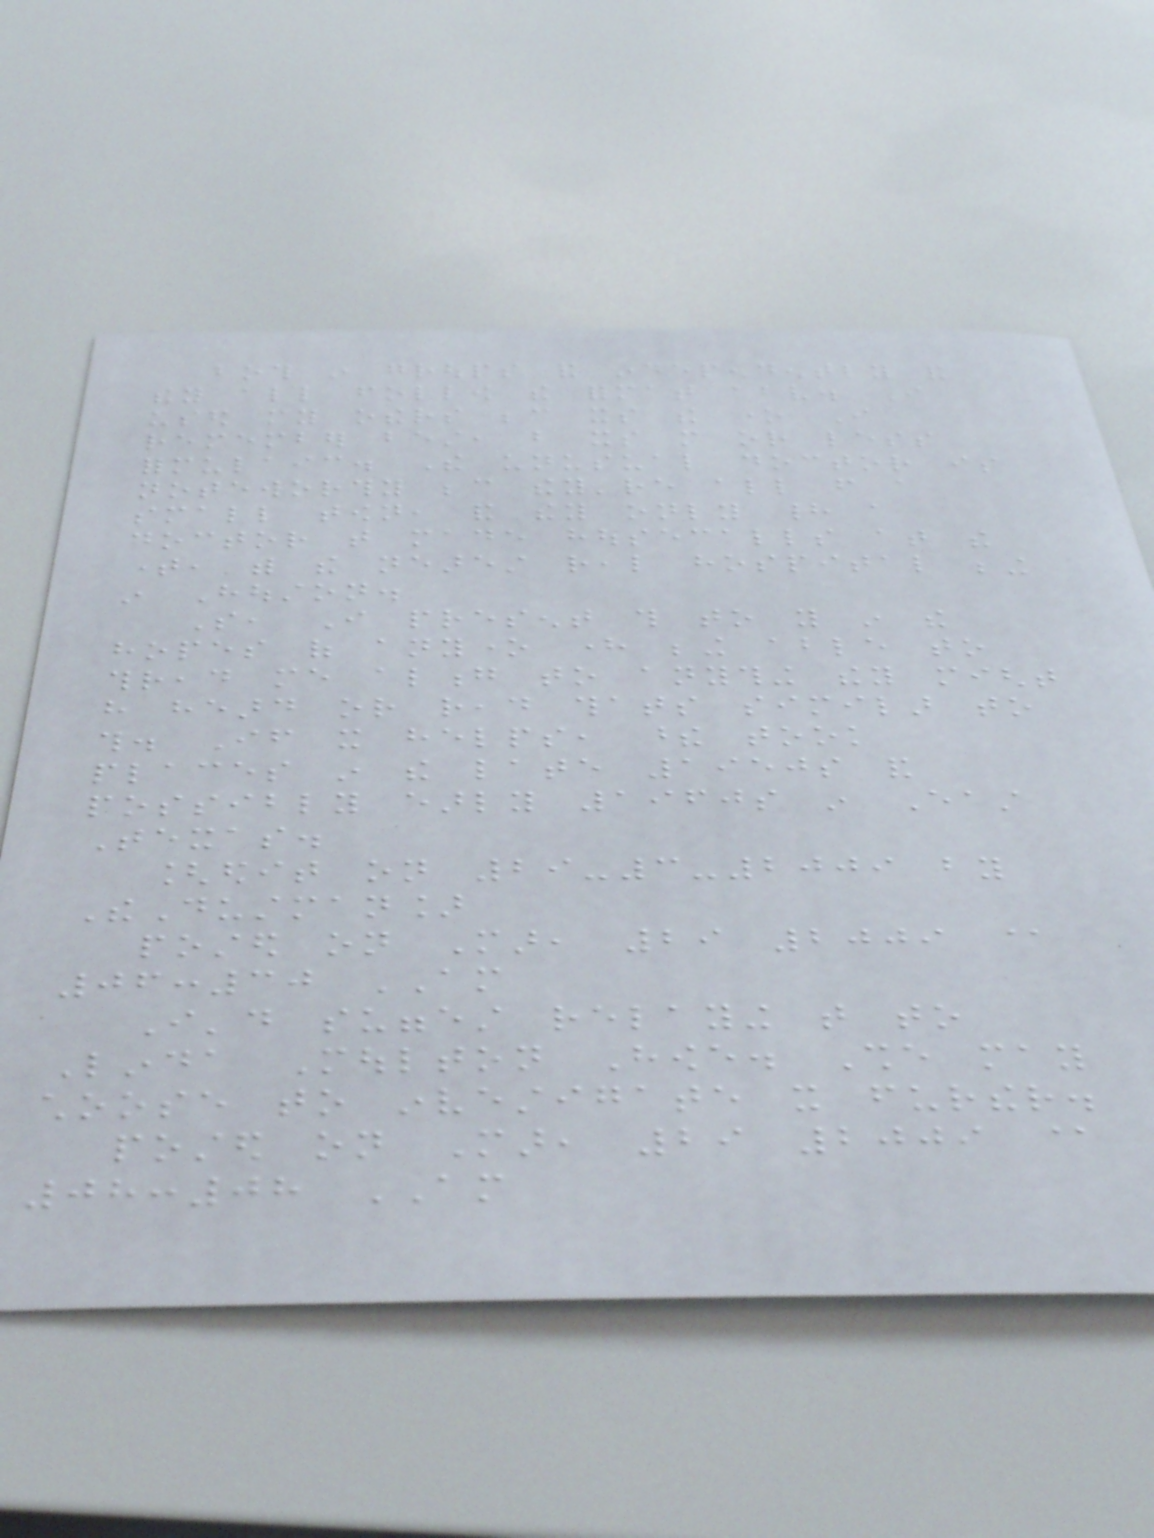both in groups and independently and
they all follow the format above. I
used my others because its the one I
remember best, but its more or less
formulaic. The unusual doctor is
noteworthy because they're all from a
small town, and they only had a
doctor that made housecalls at the
time, with the nearest real hospital being
in Houston.
So, I present this to you in the
hopes of anyone here being able to
thread me along to anything they might
have heard or read thats similar to
this. If it helps, these took
places in the late 1950s and
possibly early 1960s in East
Texas.
[edit on 29-3-2009 by
TheDustman]
posted on Mar, 29 2009 @
06:30 AM
I'd suggest relaying that to
Linda Moulton Howe. She may
choose to investigate it further.
posted on Mar, 29 2009 @
08:08 AM
